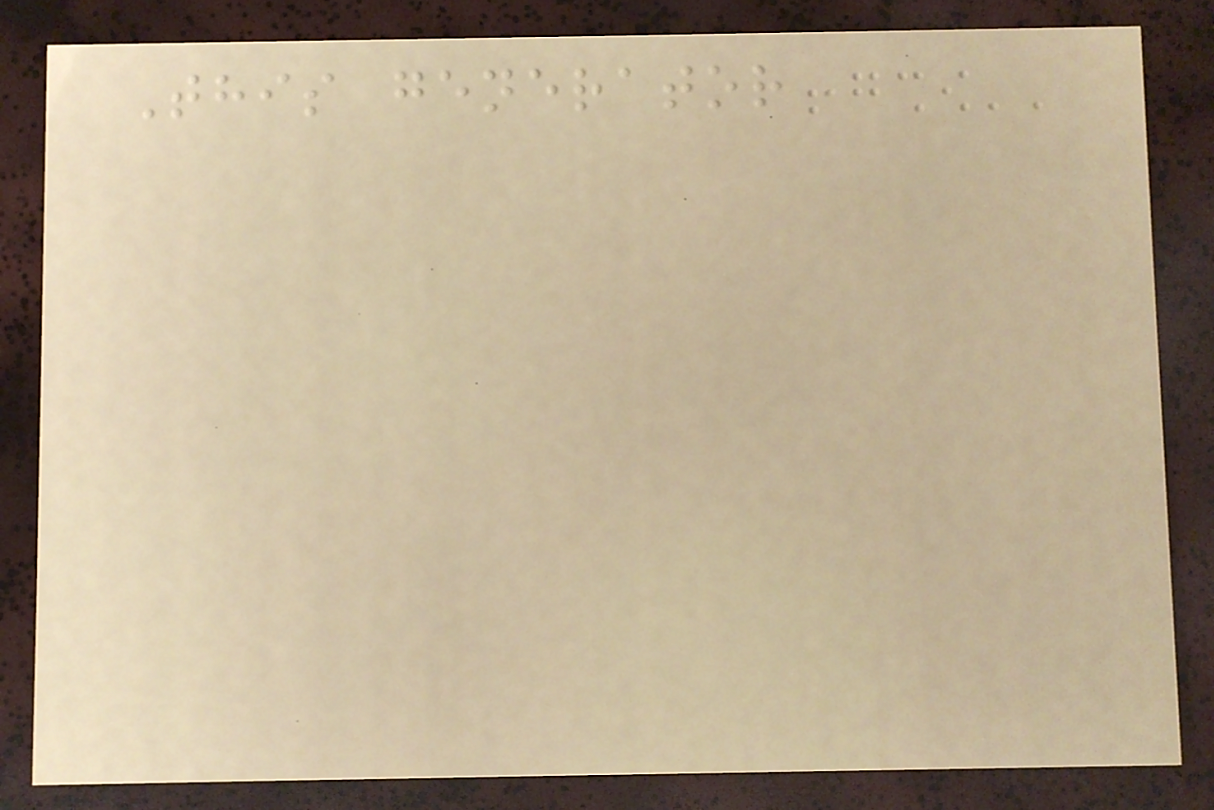This generator
